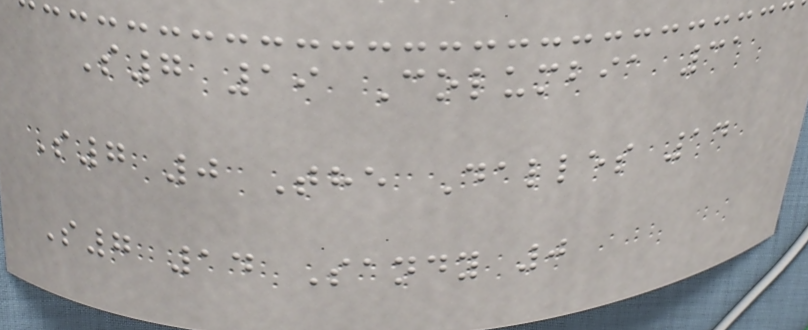S7 19 Columbia 31
S7 0 The Dalles 14
S7 14 Sandy 0
